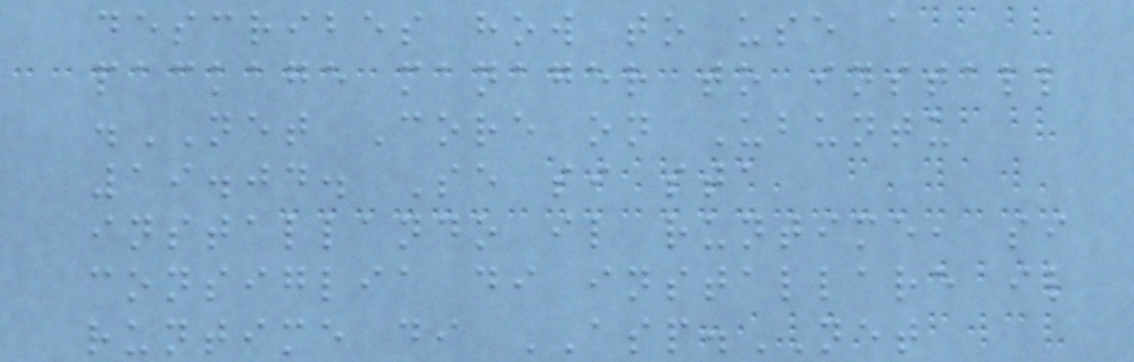describes how to use a
package manager to install
.NET Core on Ubuntu
19.04. Se si sta
installando il runtime, si
consiglia di installare il
runtime di ASP.NET
